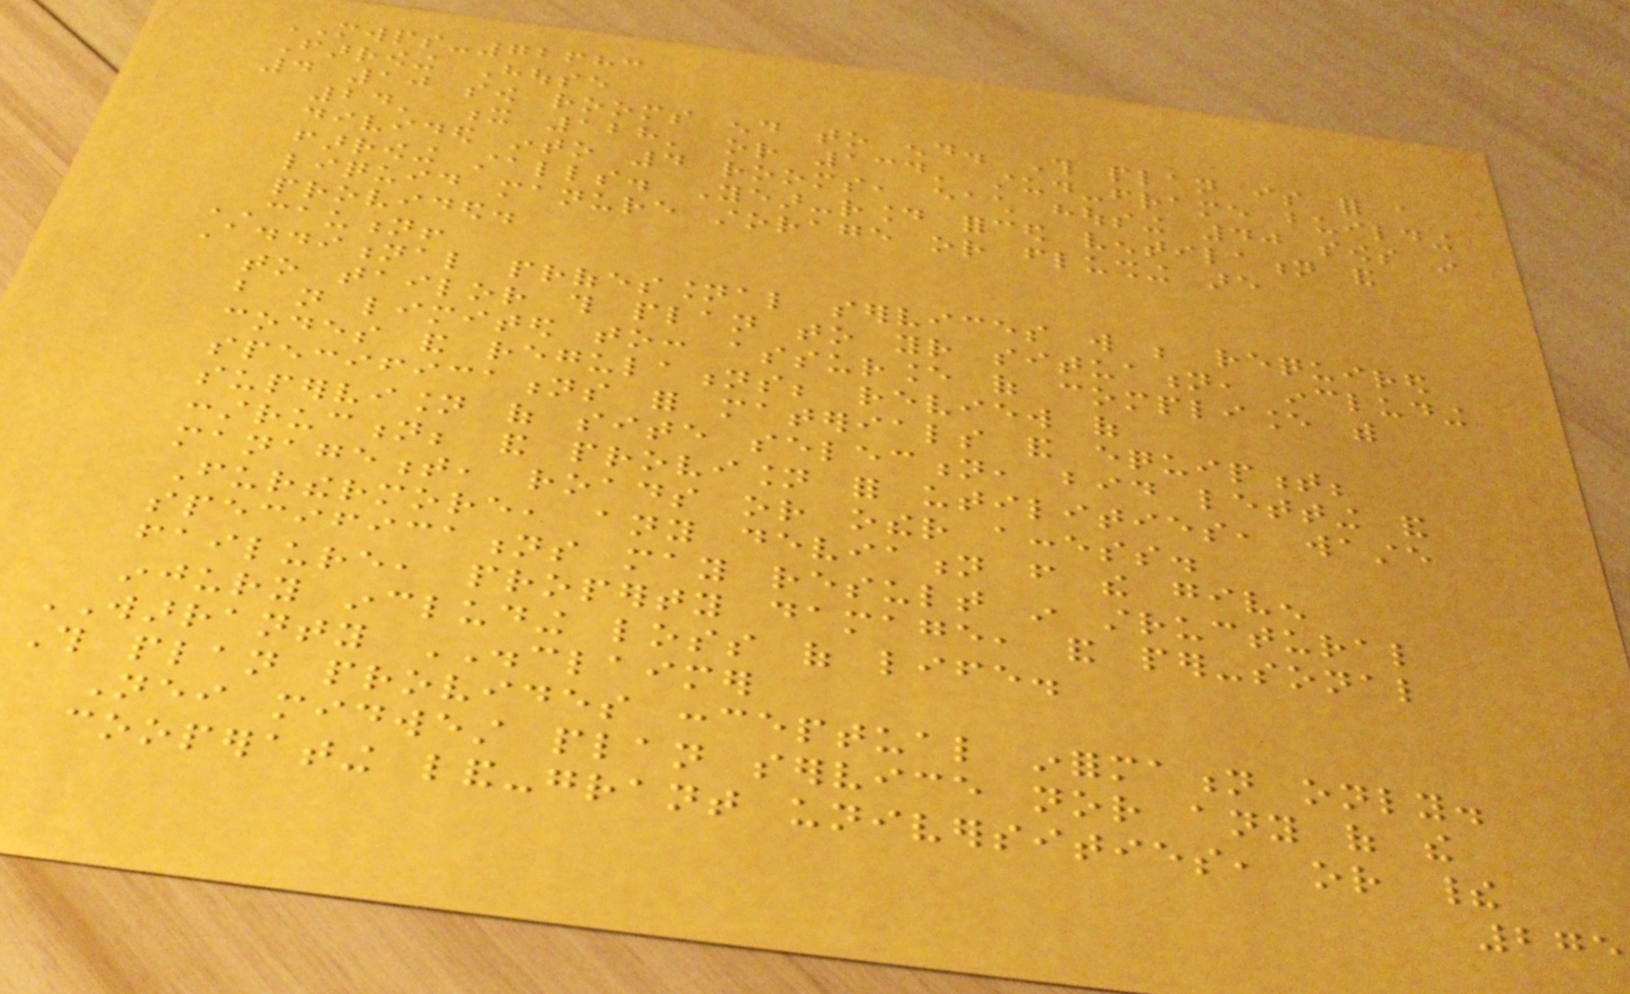MWPS-72683
Farrowing House
4 10 sow rooms end to end. This plan is for a
24' x 128' or 134' stud-frame building
divided into 4 rooms, each housing 40 sows in
farrowing stalls. Year-round forced ventilation and
liquid manure storage or flushing are
provided.
CAUTION!
Additional professional services will be required
to tailor this plan to your situation, including
but not limited to: assurance of compliance with
codes and regulations; review of
specifications for materials and equipment;
supervision of site selection, bid letting and
construction; and provision for utilities, waste
management, roads or other access.
Furthermore, any deviation from the given
specifications may result in structural
failure, property damage, and per-sonal
injury including loss of life.
WARRANTY DISCLAIMER
This plan provides conceptual information only.
Neither midwest plan service nor any of the
cooperating land-grant universities, or their
275
